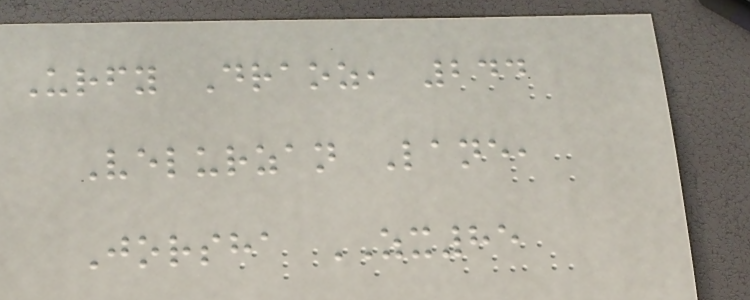Urfy Draoz, 244
Velurzan Lane,
Jorsha ZX85
